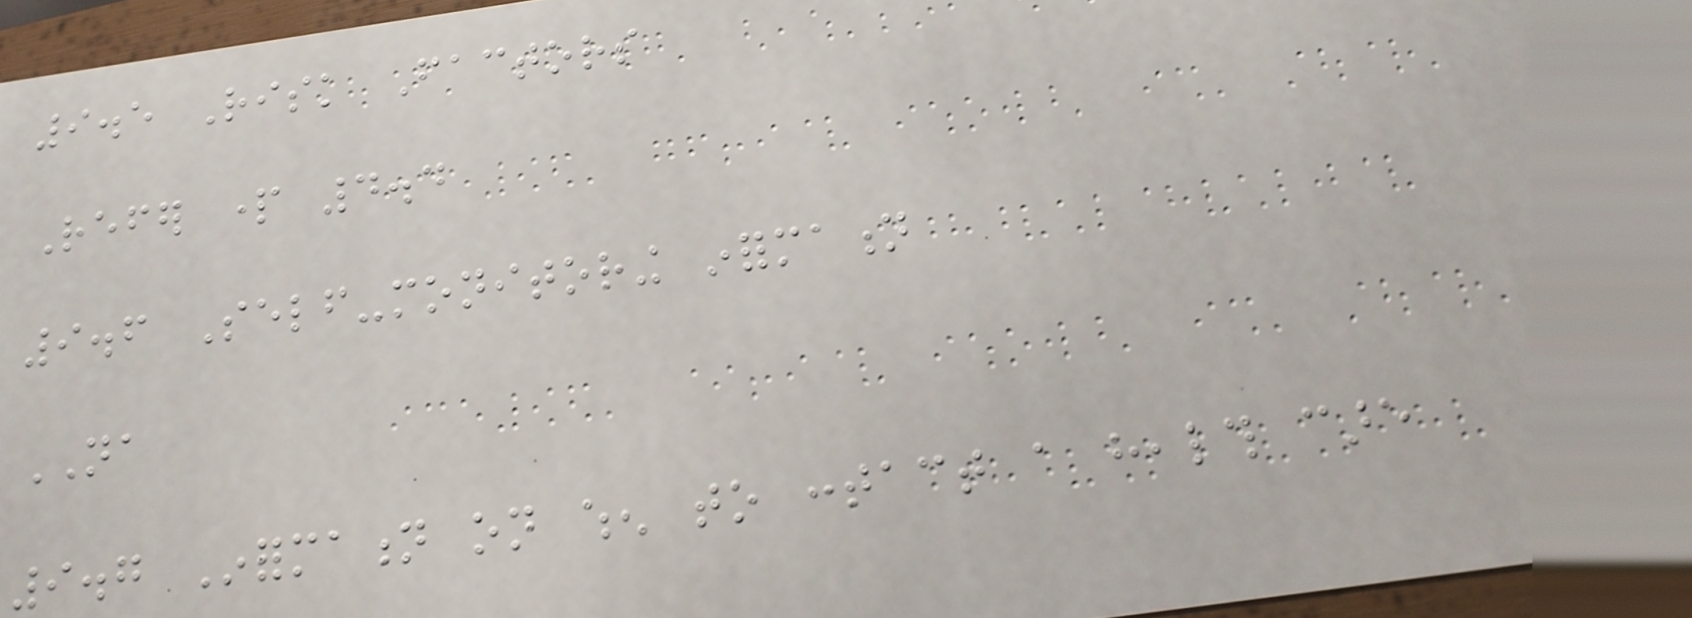9.5 Risk Factors
Refer part 4.4
9.6 Self-monitoring information
NA
9.7 Information on when to contact a health care
